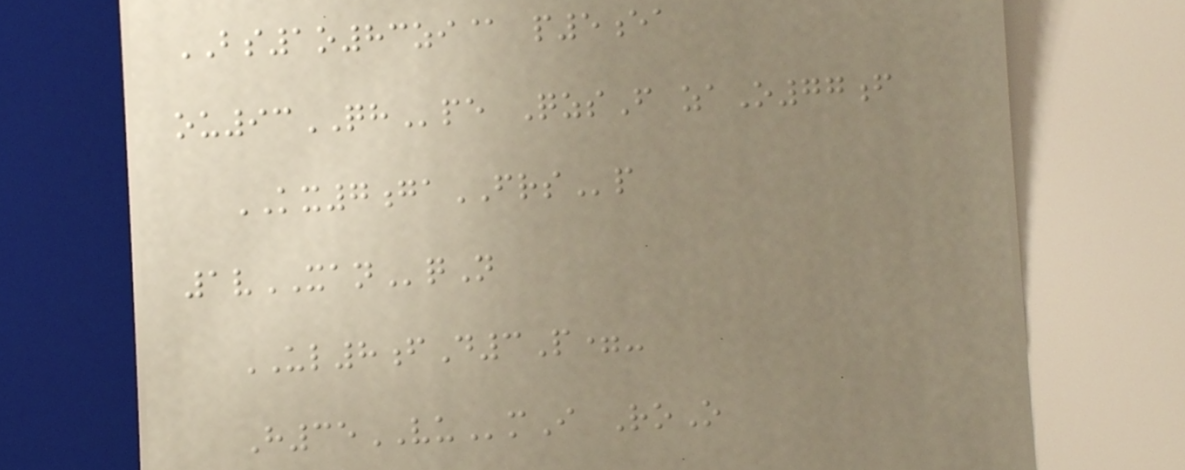BS1o83zi@ p5ea
ou93QHpe QzsF zaO77f
KX7gaFRSp
1vXANqN
UL8fD3P=-
H35VUmI RoO
